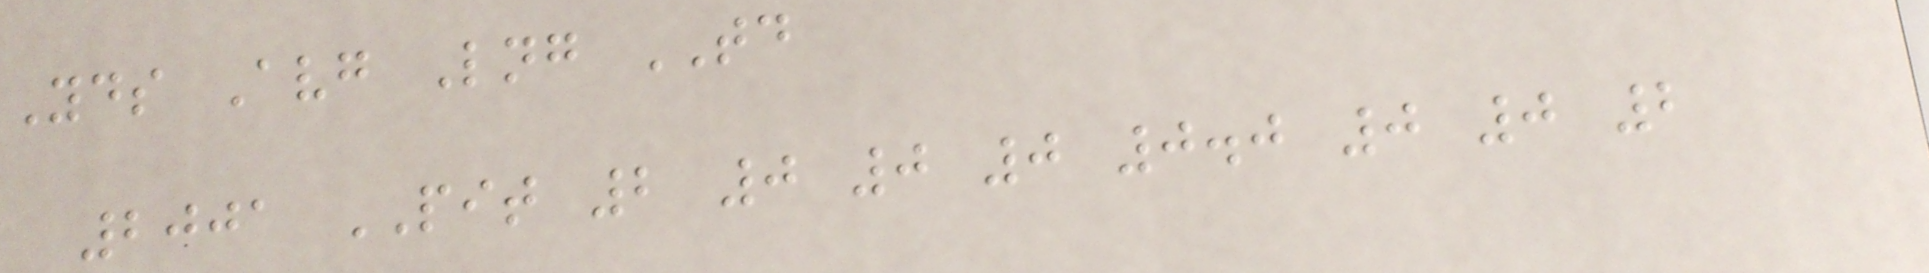Yds Avg Lng TD
2001 PIT 2 0 0 0 0.0 0 0 2
